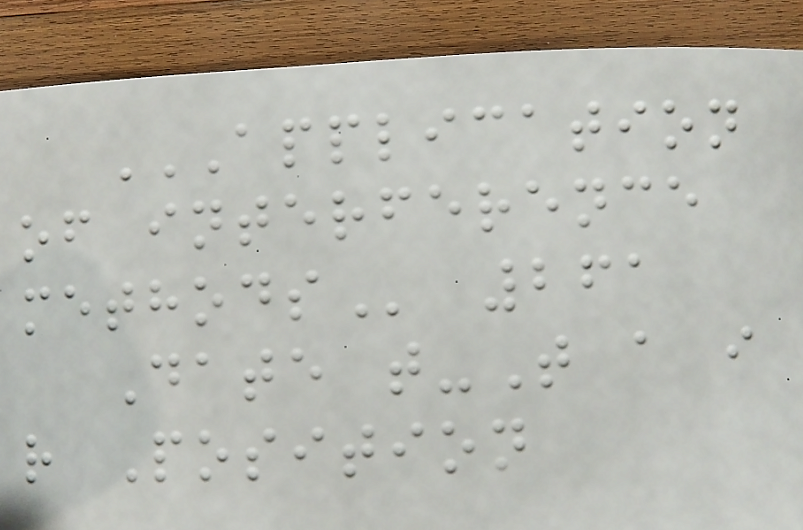APPLICATION
OF INTERFERENCE
METHODS 261
Date t-T a i
r Position
